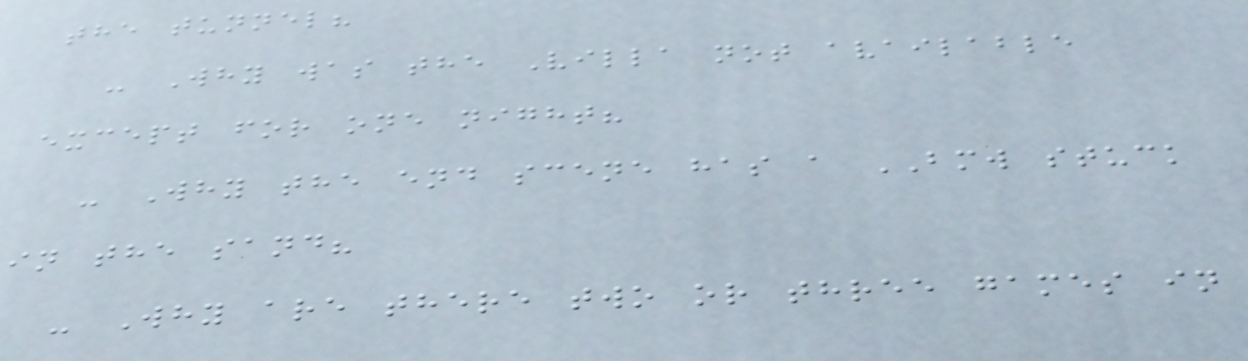the tunnel?
- Why was the Villa not available
except for one night?
- Why the end scene has a BMW stuck
in the sand?
- Why are there two or three games in
